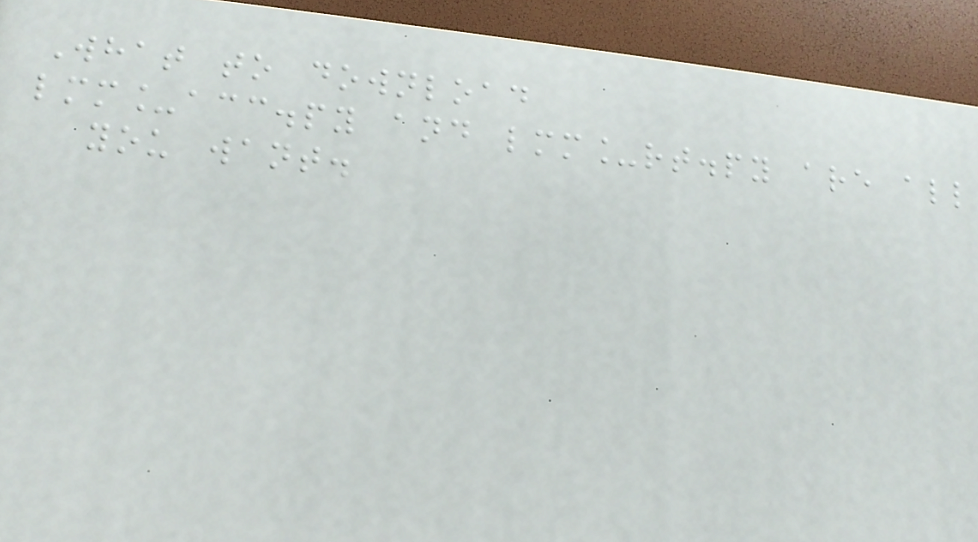What to download
lmm_acc.py and lmm_rt.py are all
you want.
